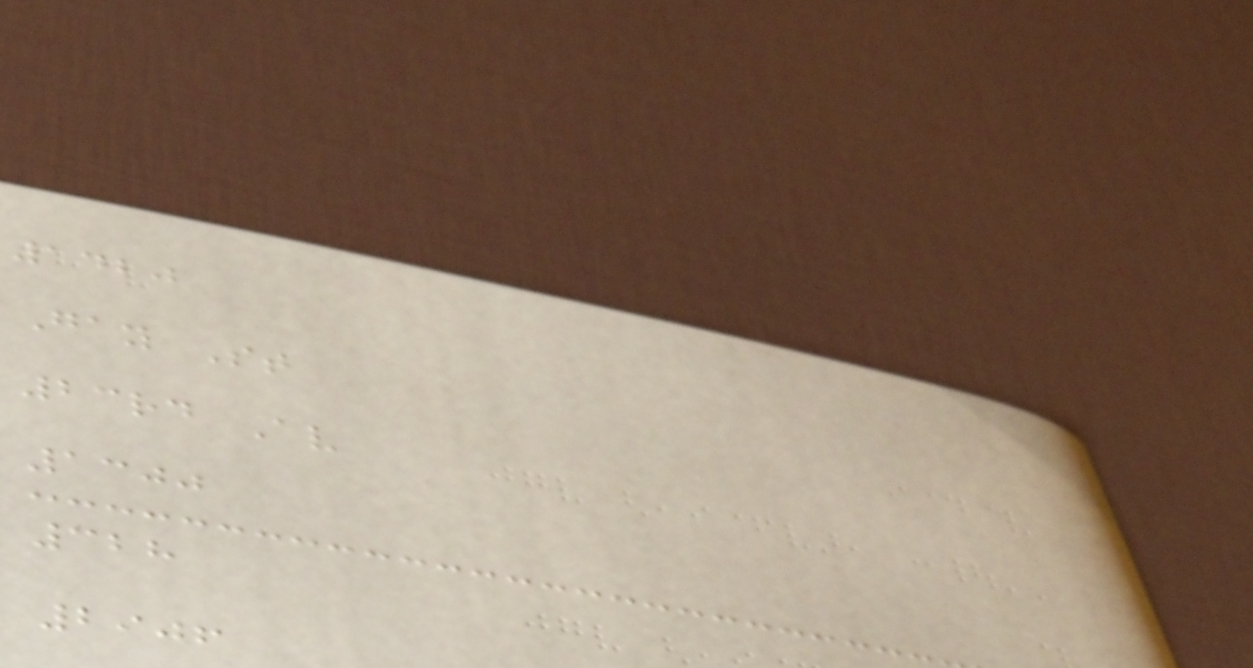1420
Gay St
23rd Av
1300
328
2906
